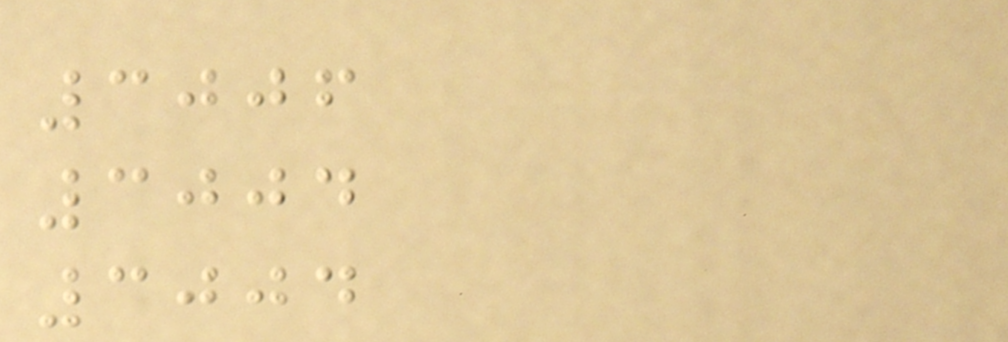3006
3004
3004
